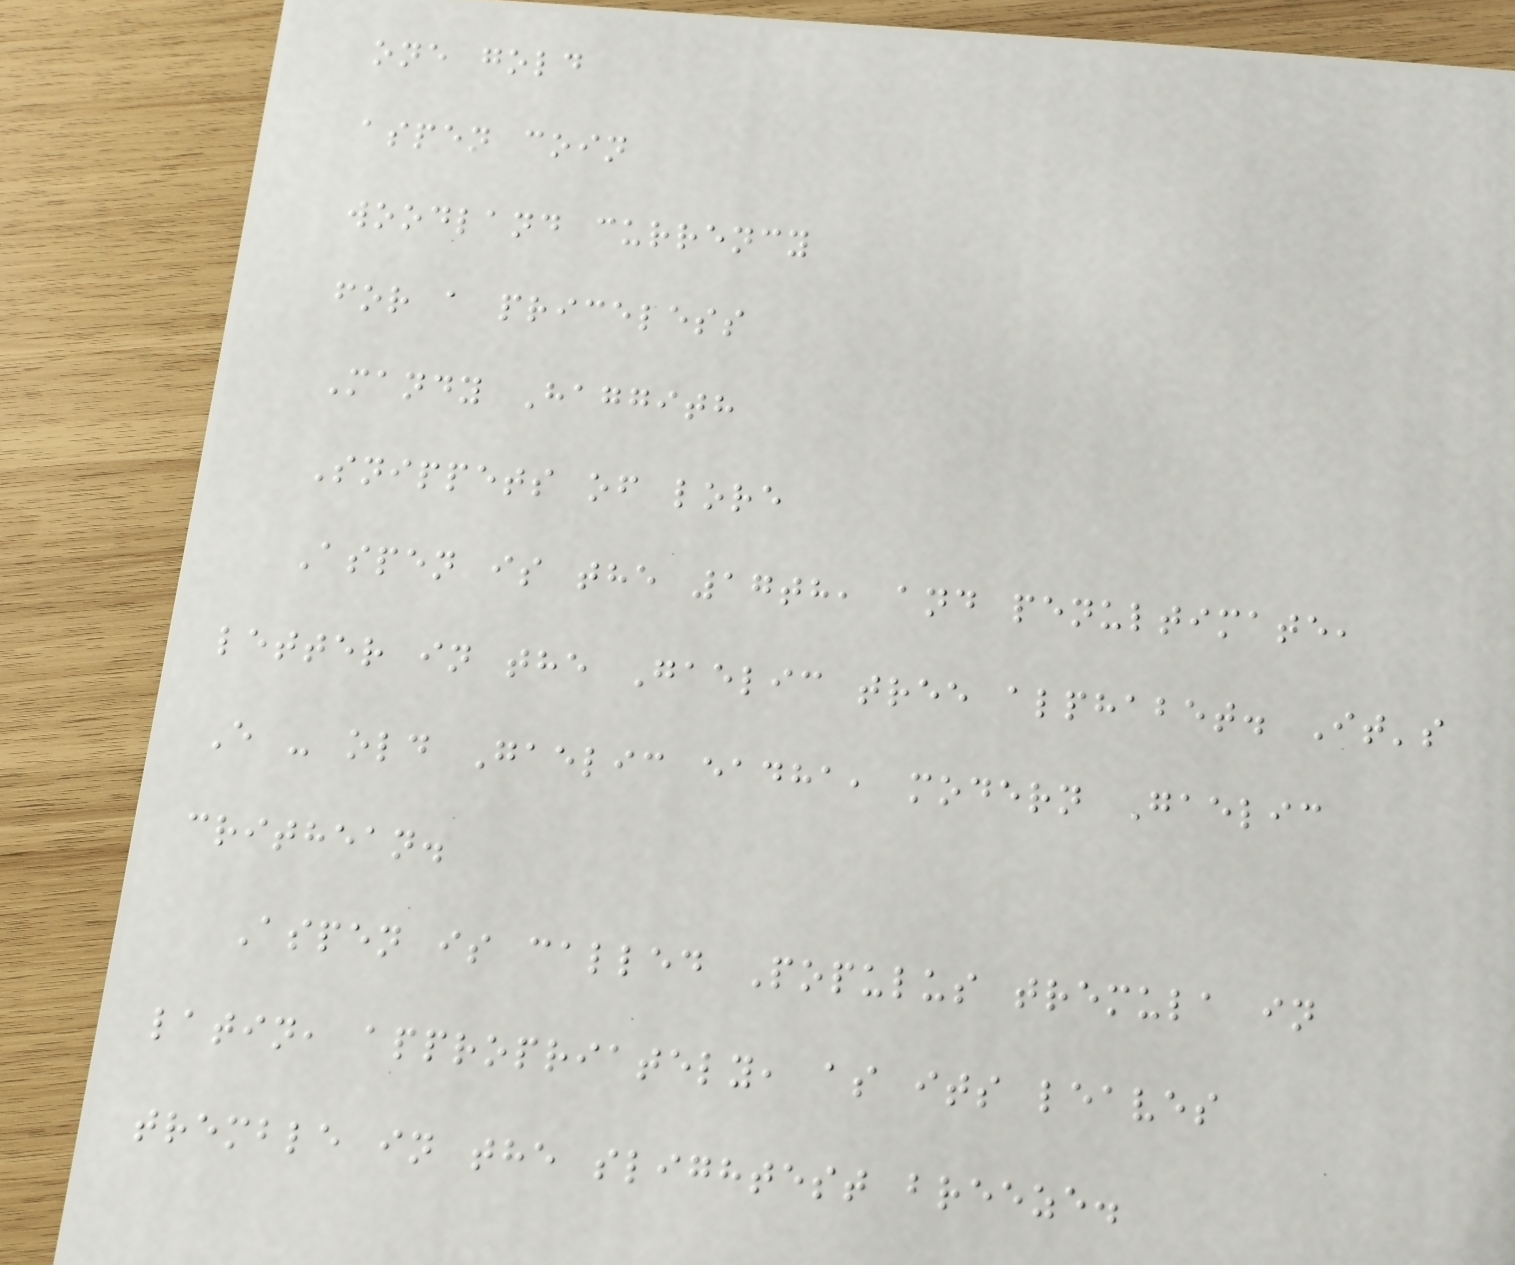one gold
aspen coin
woodland currency
for a priceless
Mandy Haggith
Snippets of lore
Aspen is the 17th, and penultimate,
letter in the Gaelic tree alphabet. It's
E - old Gaelic eadha, modern Gaelic
crithean.
Aspen is called Populus tremula in
latin, appropriately, as its leaves
tremble in the slightest breeze.
